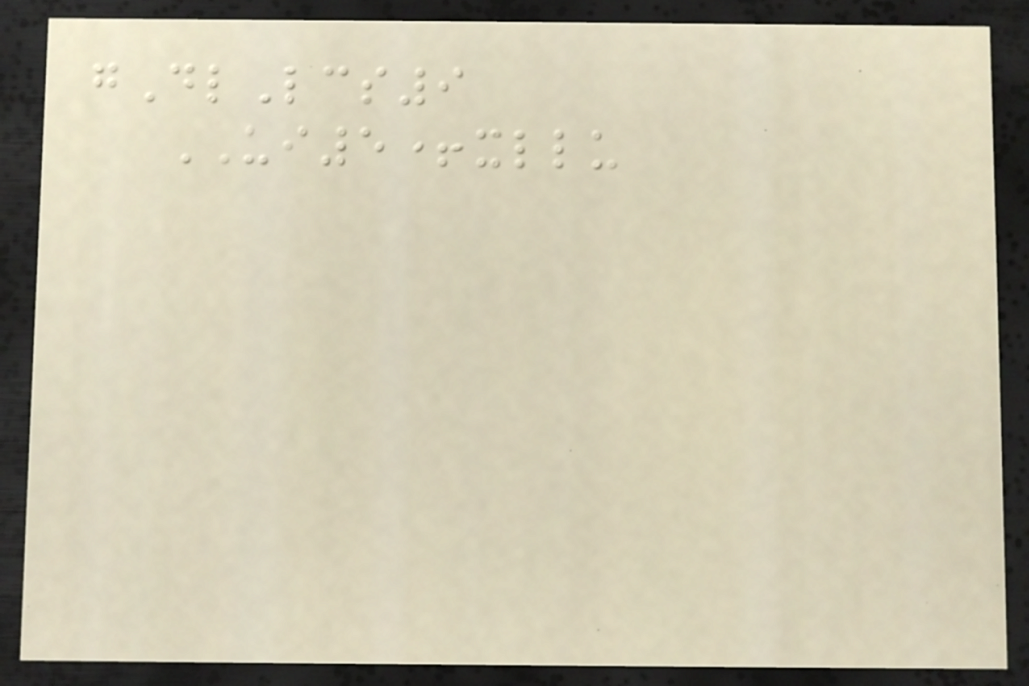gDlLcs9
UI5+xllu
